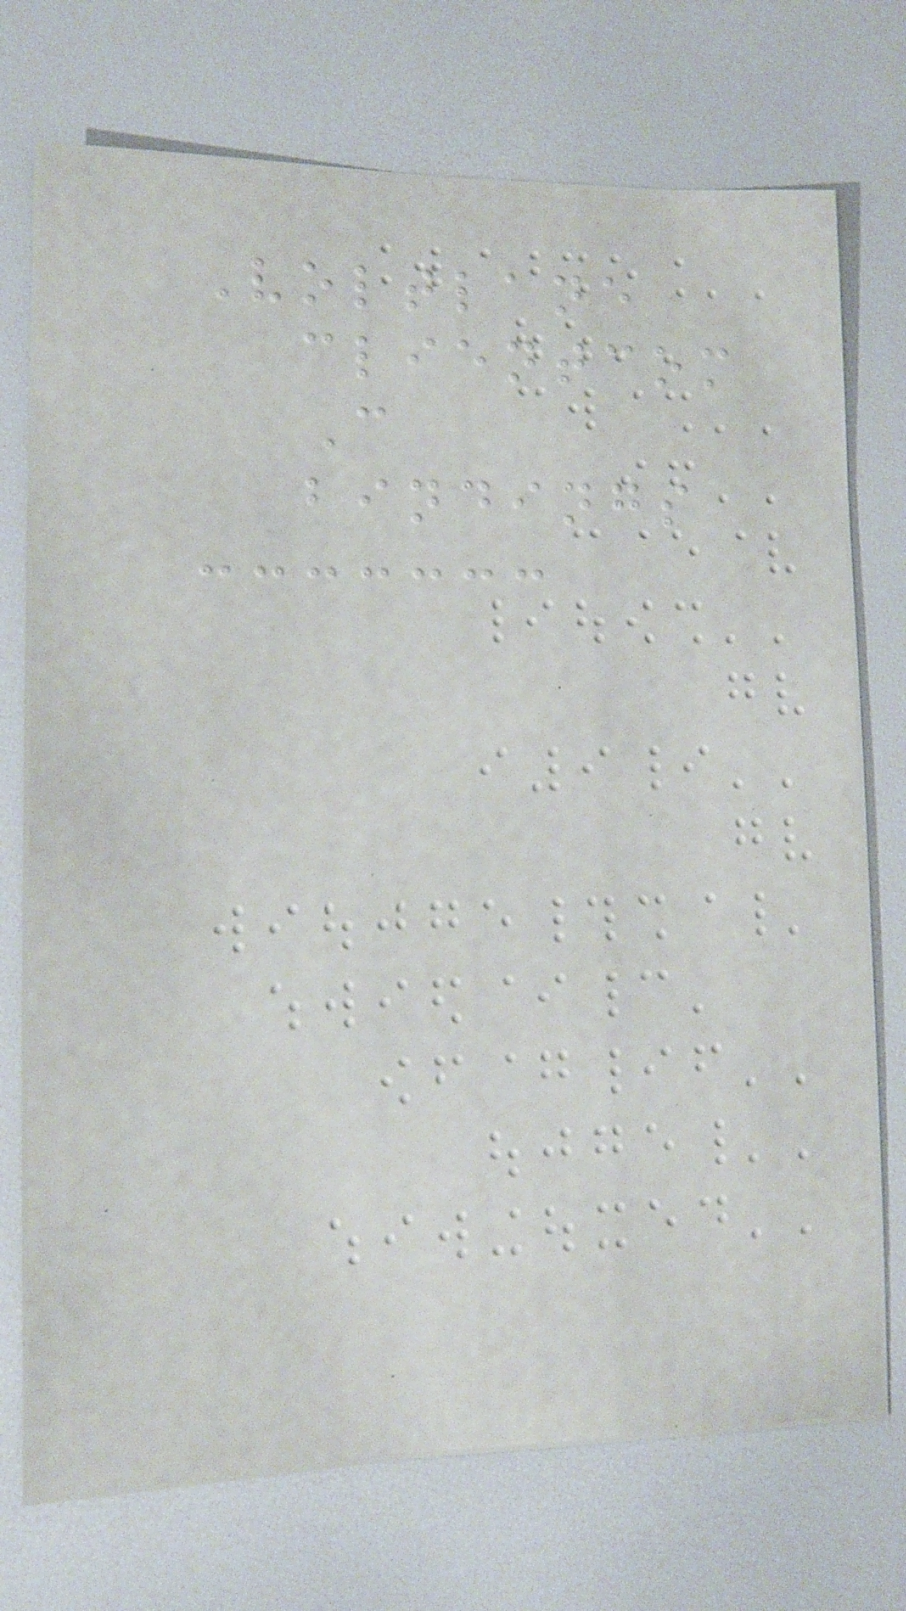Voltlane
clientcom
C
bindings
